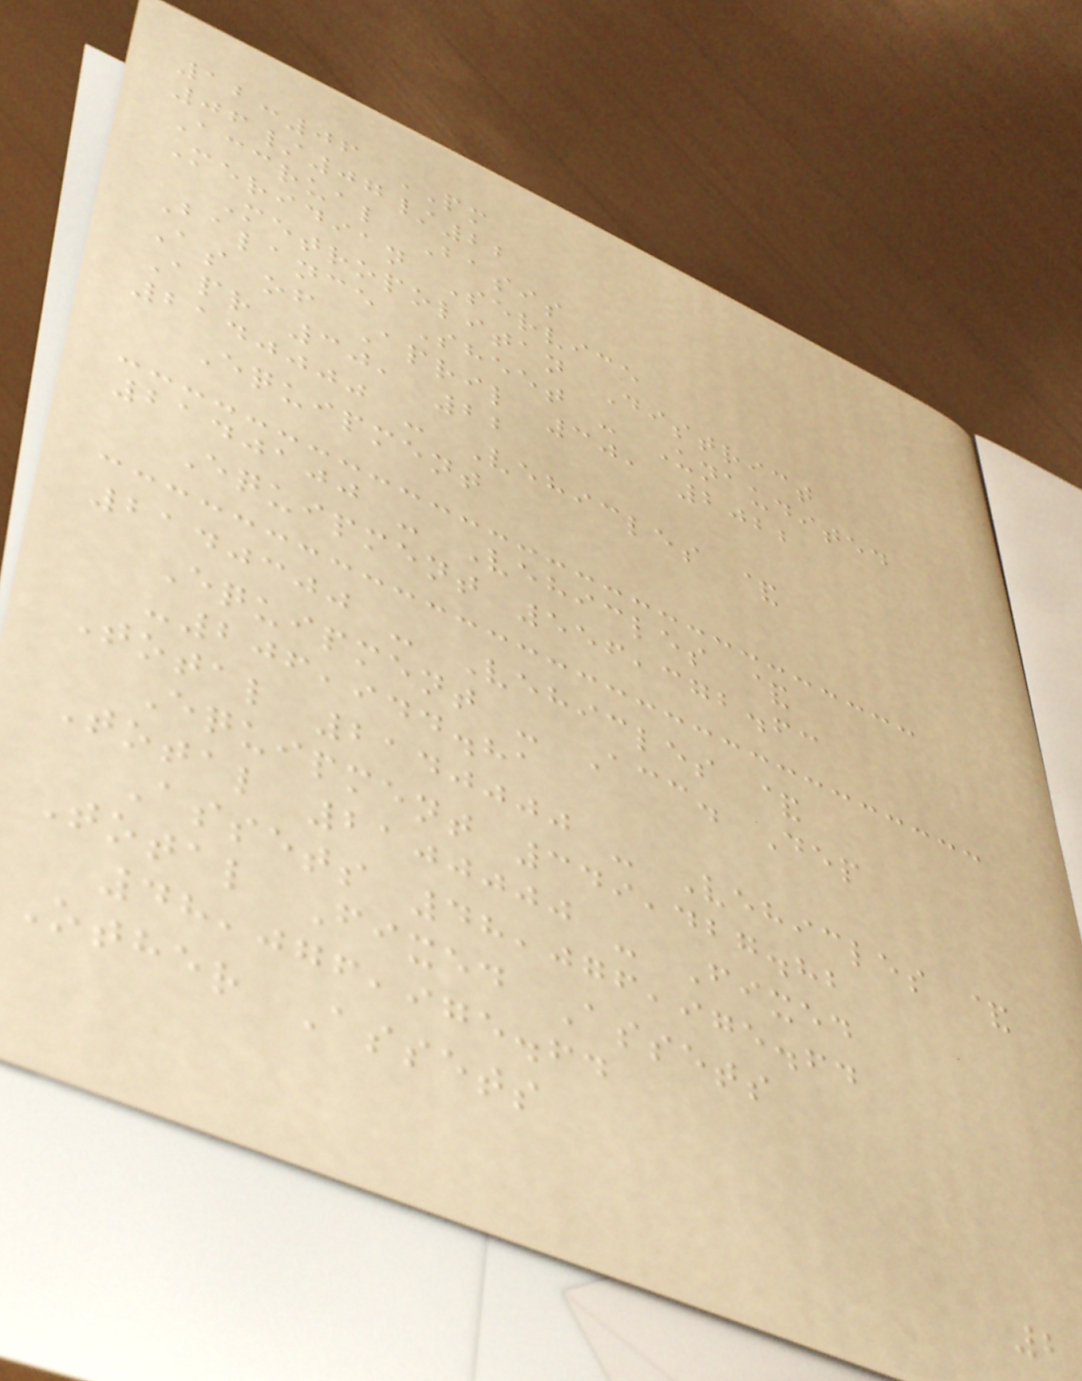12:06 PM
06/07/22
Accrual Basis
Meridian Service
Metropolitan District
Balance Sheet - Unaudited
As of April 30, 2022
Apr 30, 22
2140000 - Vehicles &
Equipment
2140100 - Vehicles &
Equipment 556,372.63
2140300 - Vehicles &
Equipment - Acc. Dep
-206,944.81
Total 2140000 - Vehicles &
Equipment 349,427.82
Total 2100000 - Fixed
Assets 48,076,975.64
Total Fixed Assets
48,076,975.64
Other Assets
2
